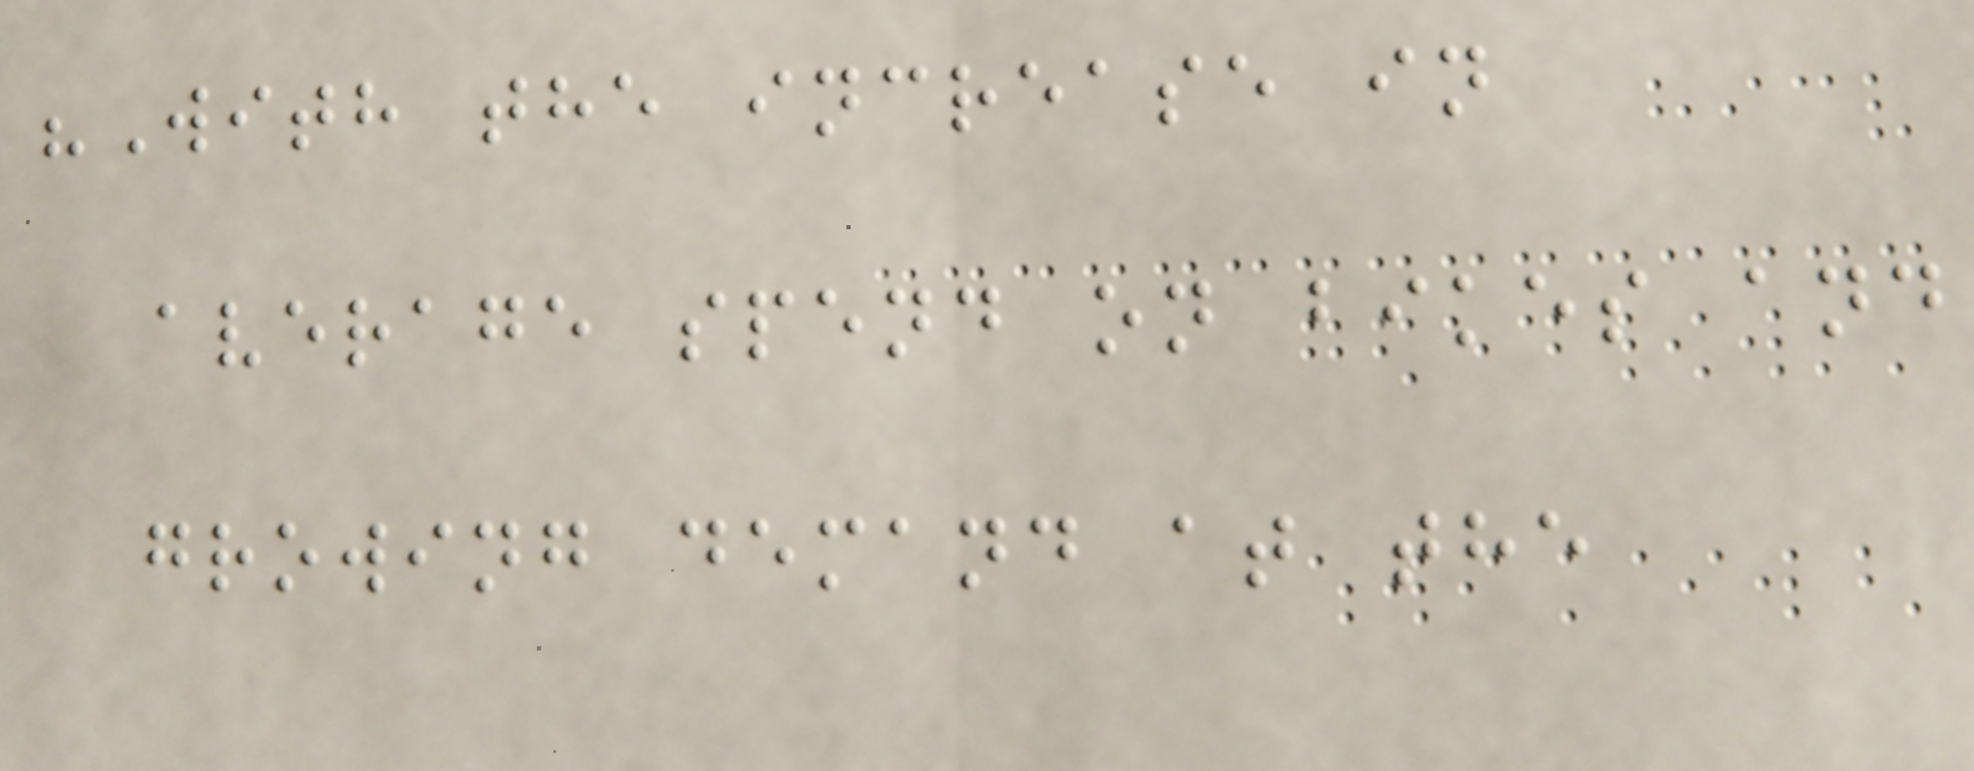"With the increase in
average spend on bikes and
growing demand at the
